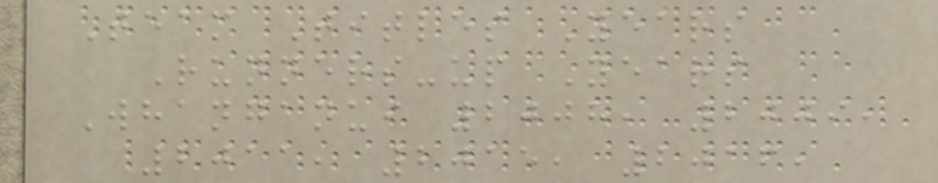Team Titles Years
Runners-up Years
Whanganui 2008, 2009,
2011, 2015, 2016,
